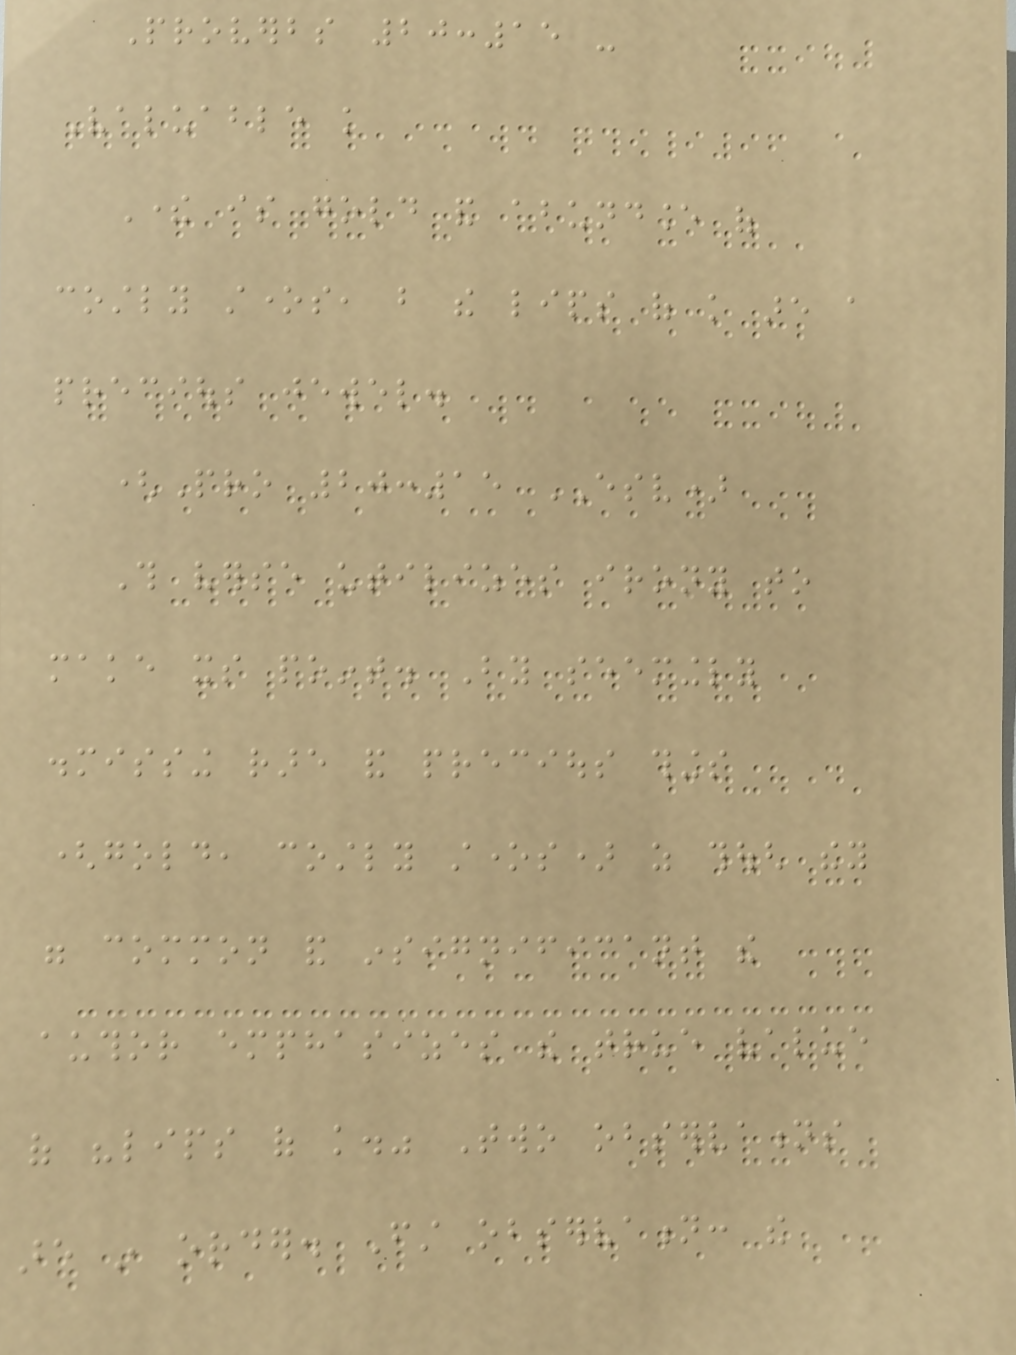Proverbs 20:15 -
Valuable knowledge
There is gold and abundance of
costly stones, but the lips of knowledge are a
precious jewel.
(Pro 20:15 ESV)
This verse utilizes irony to
make its point. By seemingly
dismissing rare and precious things
(gold, costly stones) as though they
were common and insignificant the
author emphasizes the true value
of "lips of knowledge." Two observations
are in order. First observation: the
